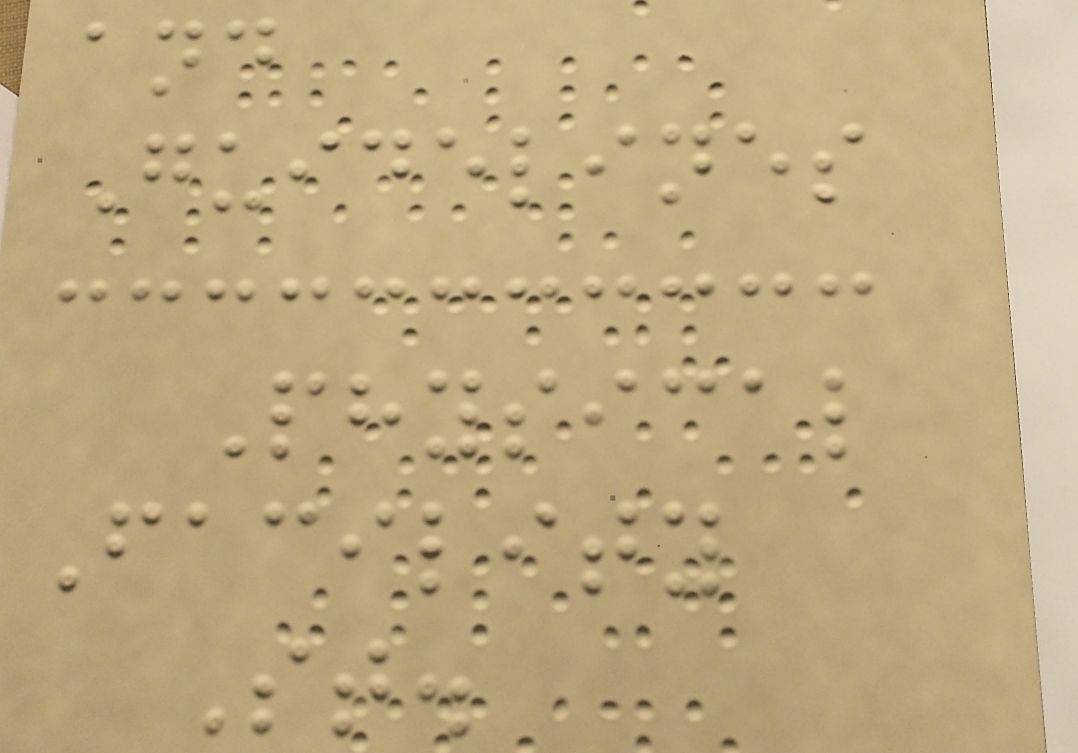and
Guidelines
Physical
Facility
St.
